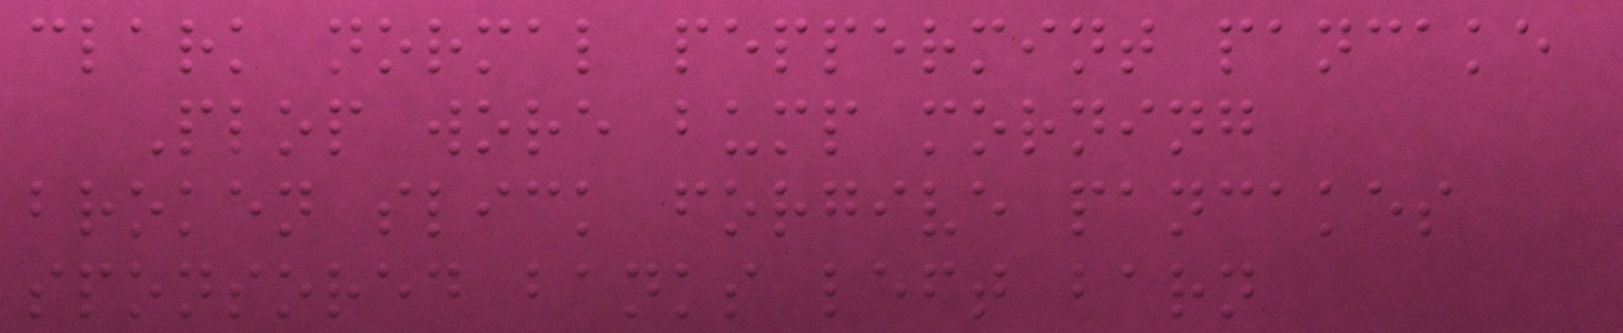clark normal peppermint pancake
Plop wore bump morning
broken slick forgive pancakes
sponsored banks left barn
